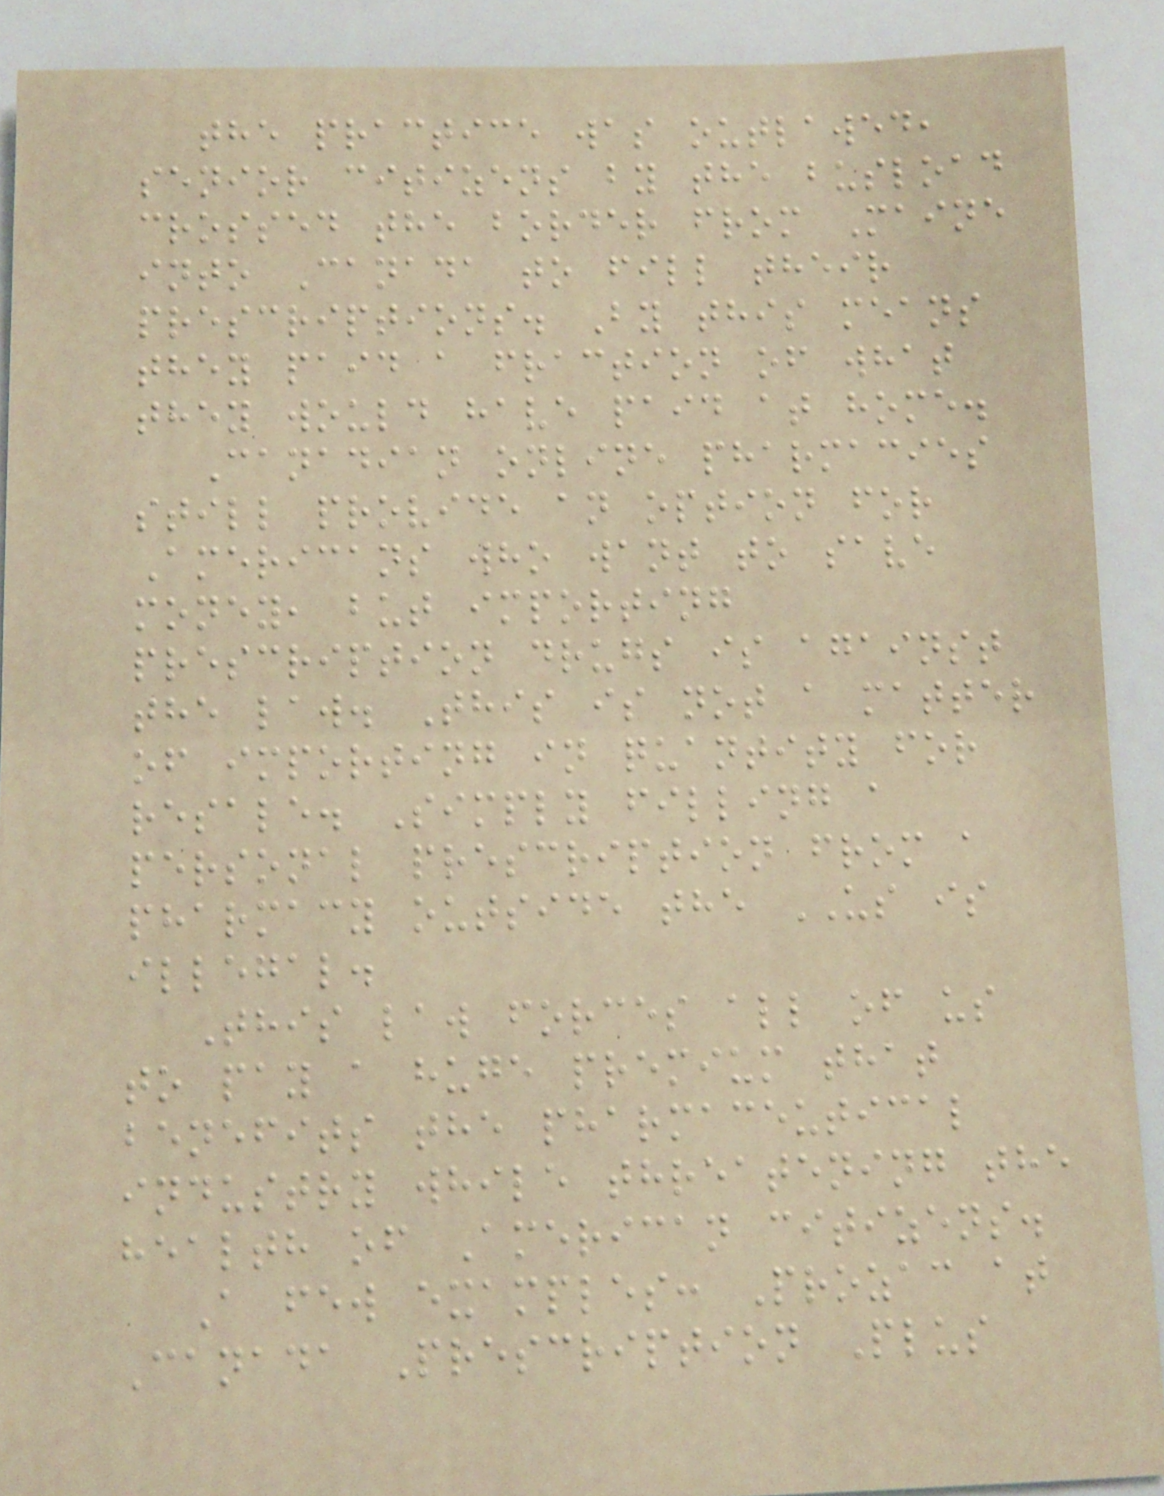the practice was outlawed,
senior citizens by the busload
crossed the border from Maine
into Canada to fill their
prescriptions. By this means
they paid a fraction of what
they would have paid at home.
Canadian online pharmacies
still provide an option for
Americans who want to save
money, but importing
prescription drugs is against
the law. This is not a matter
of importing in quantity for
resale. Simply filling a
personal prescription from a
pharmacy outside the US is
illegal.
This law forces all of us
to pay a huge premium that
benefits the pharmaceutical
industry while threatening the
health of American citizens.
A few examples: Prozac at
Canada Prescription Plus
